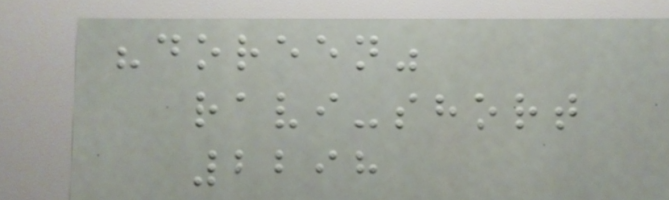"doreen"
ravi-short
2298
